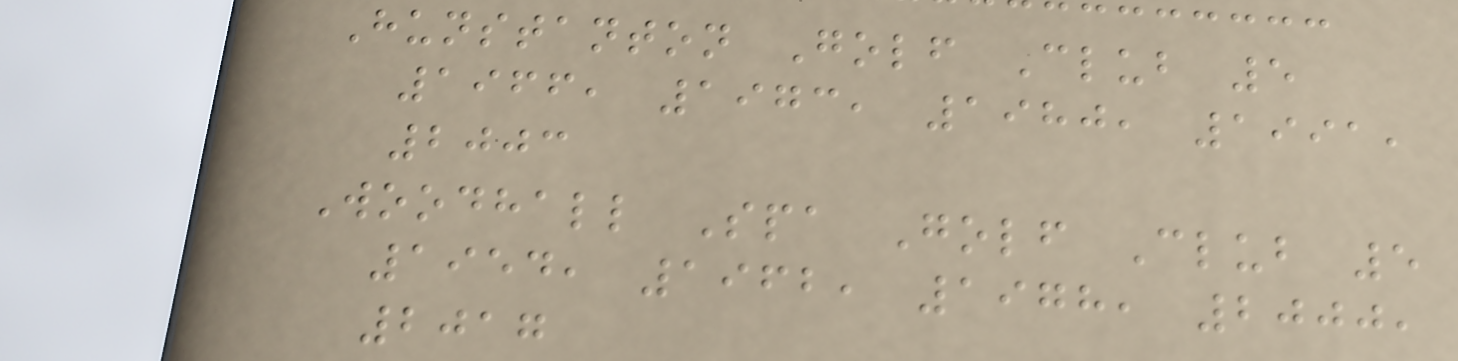Hunstanton Golf Club 5
1966, 1973, 1980, 1991,
2003
Woodhall Spa Golf Club 5
1954, 1962, 1978, 2000,
2017
